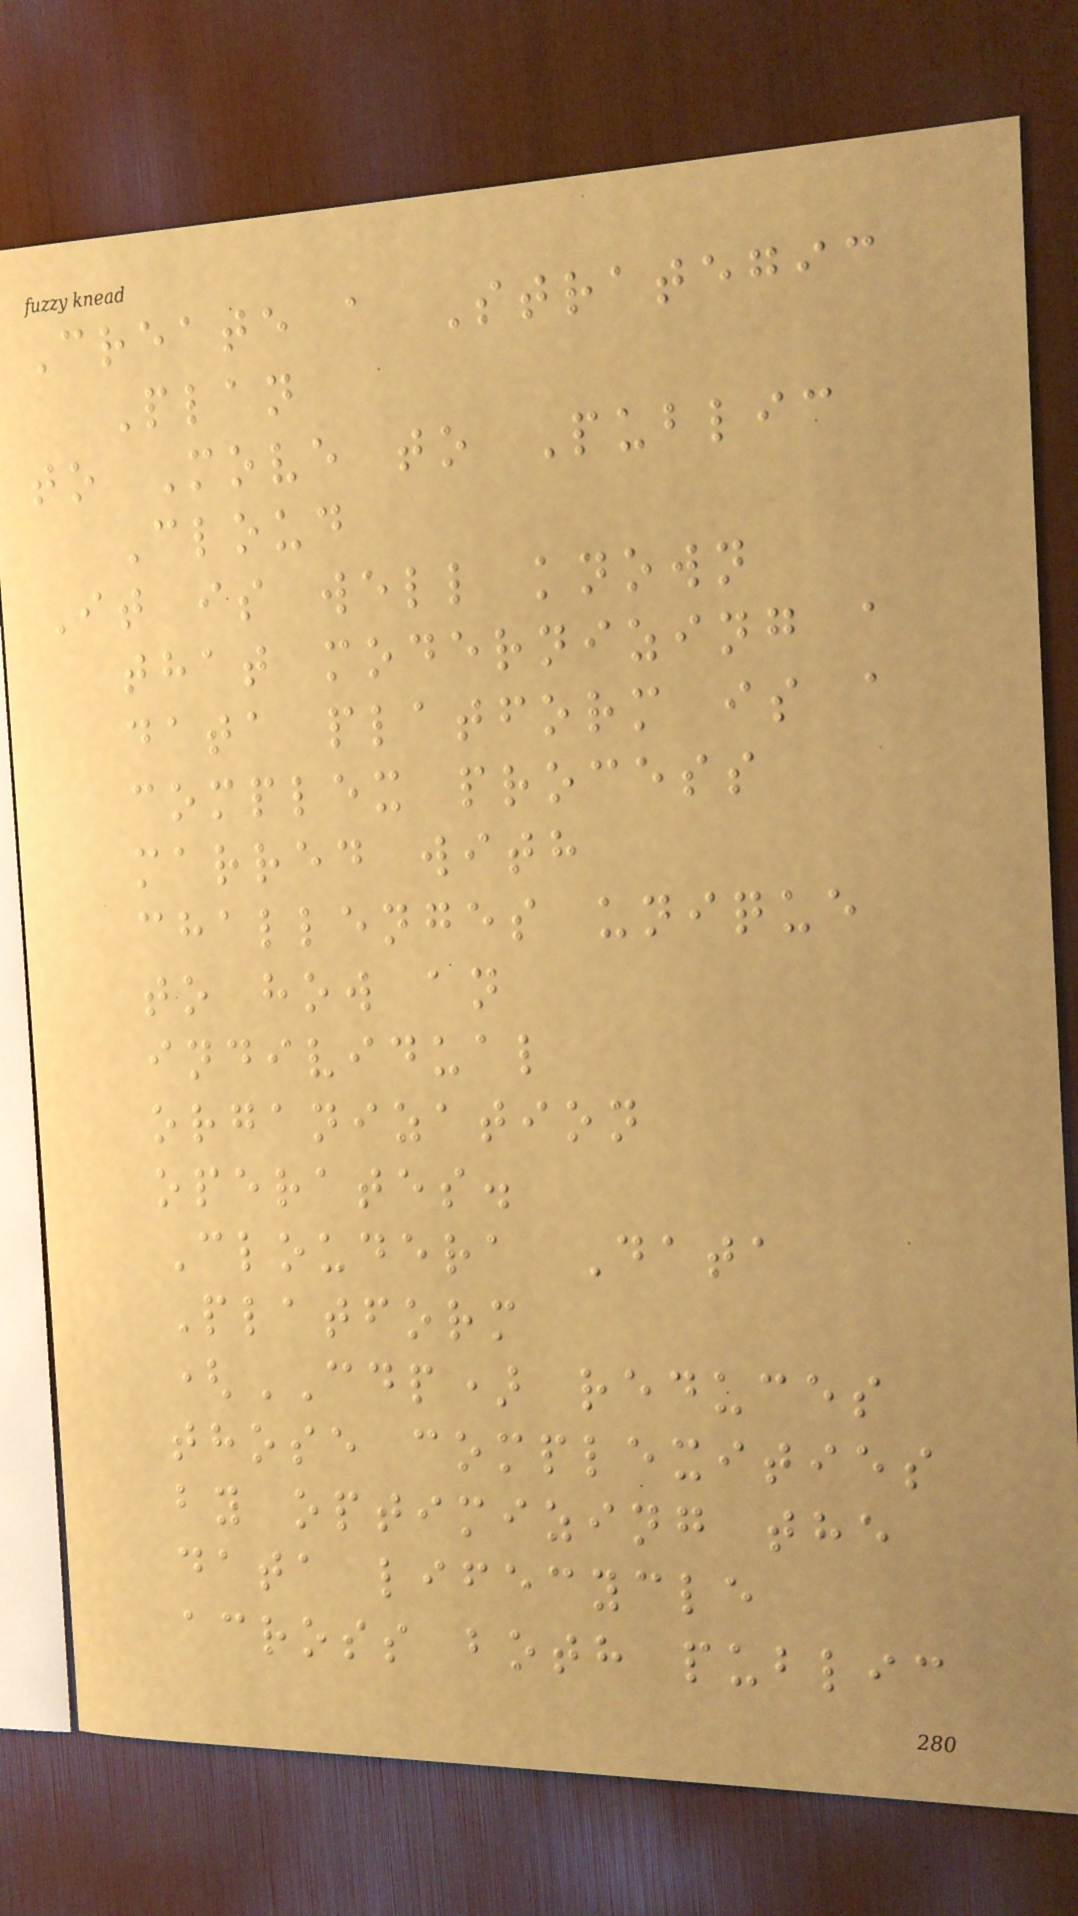Create a Strategic
Plan
to Move to Public
Cloud
It is well known
that modernizing a
data platform is a
complex process
marred with
challenges unique
to how an
individual
organization
operates.
Cloudera Data
Platform
(CDP) reduces
those complexities
by optimizing the
data lifecycle
across both public
